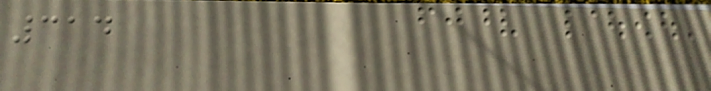314
